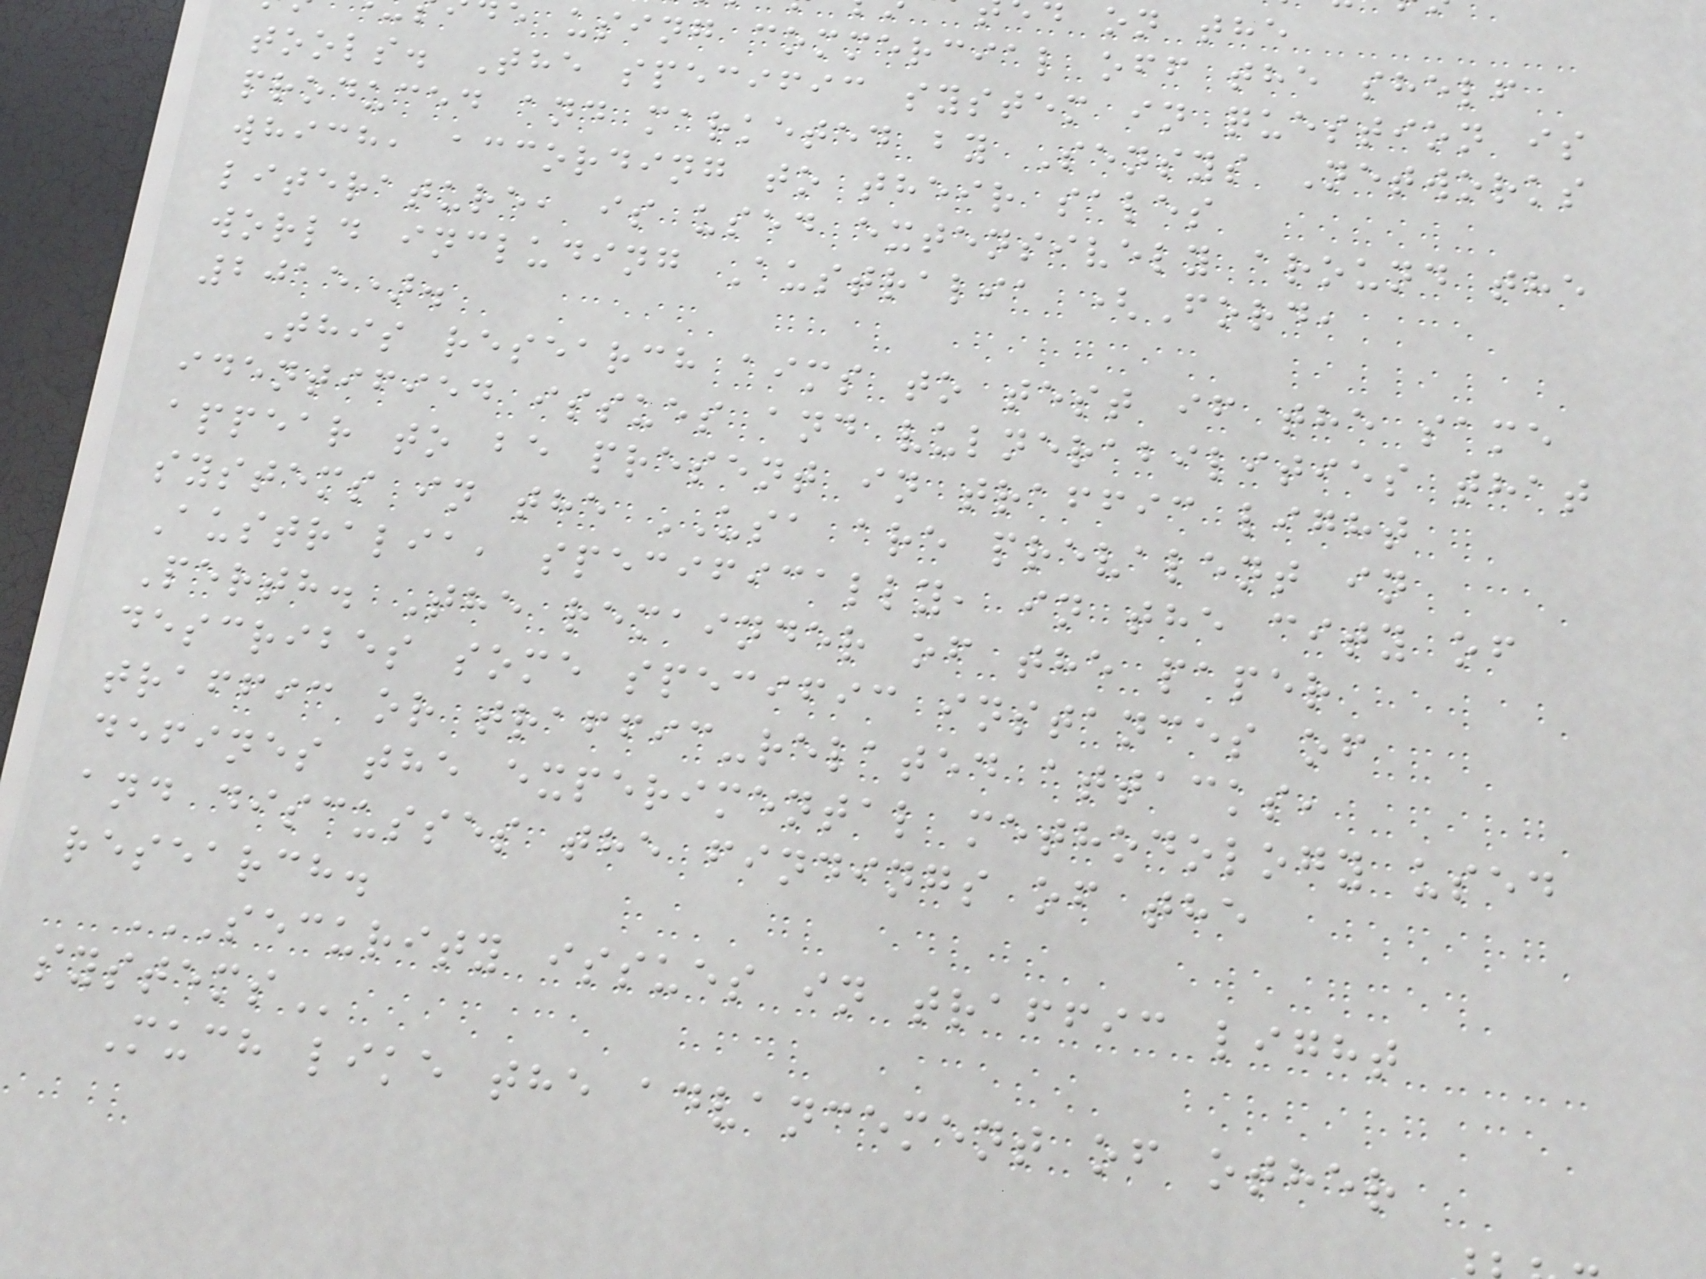e using commercial off the shelf
tools. The specific system in question is
produced and marketed by Sensys Networks
which, according to their sales
literature, is used extensively around the
world including Australia (Ford,
2015).
This research aims to test if the same
identified issues and vulnerabilities that
appear to be present in traffic light
systems in the USA are prevalent in
Australia, specifically, in the city of
Perth. The remainder of the paper
describes some specific instances of
traffic or traffic-related attacks,
defines the experimental methodology used
and discusses the findings of the
research.
SECURITY ISSUES IN TRAFFIC LIGHT
Much like the advancement of other
